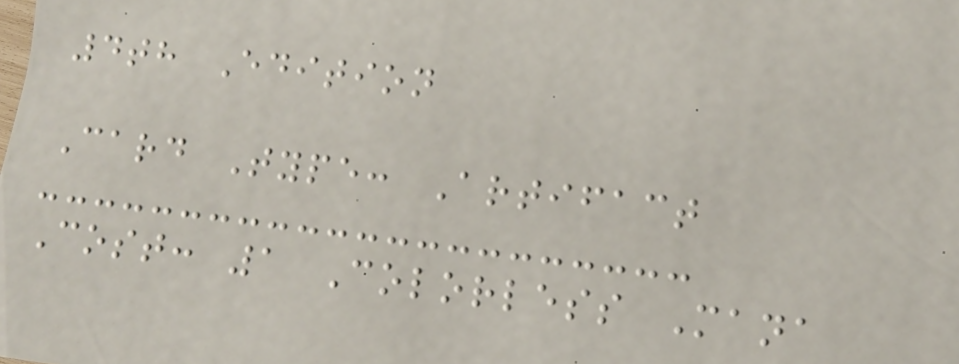4th Edition
Card Type: Artifact
Cost: 1 Colorless Mana
